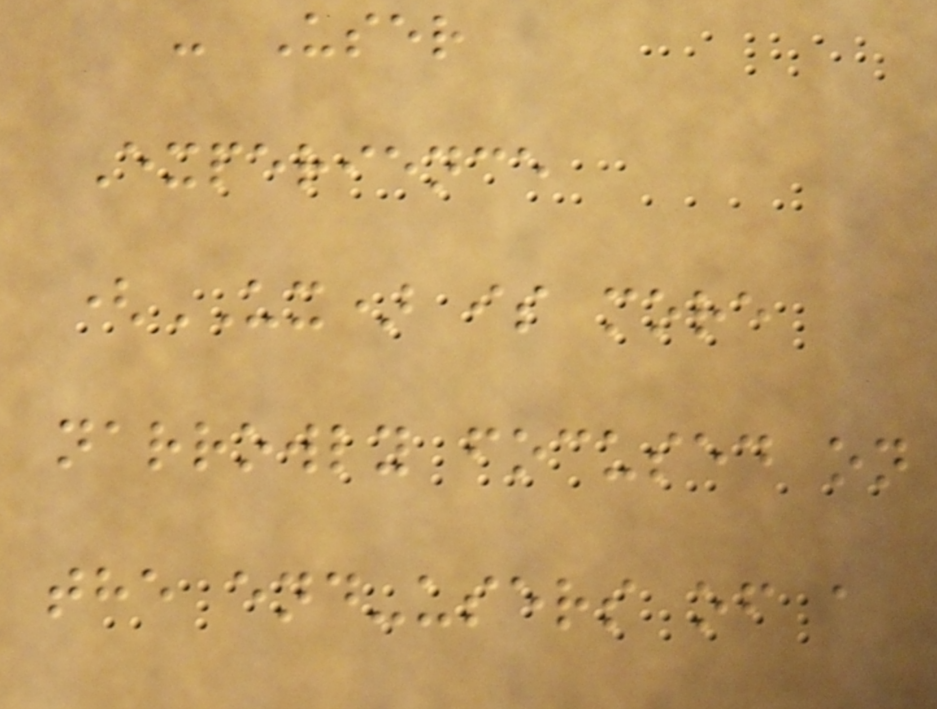- User
Experience
(UX) is more
narrowly focused on
the end-users of a
